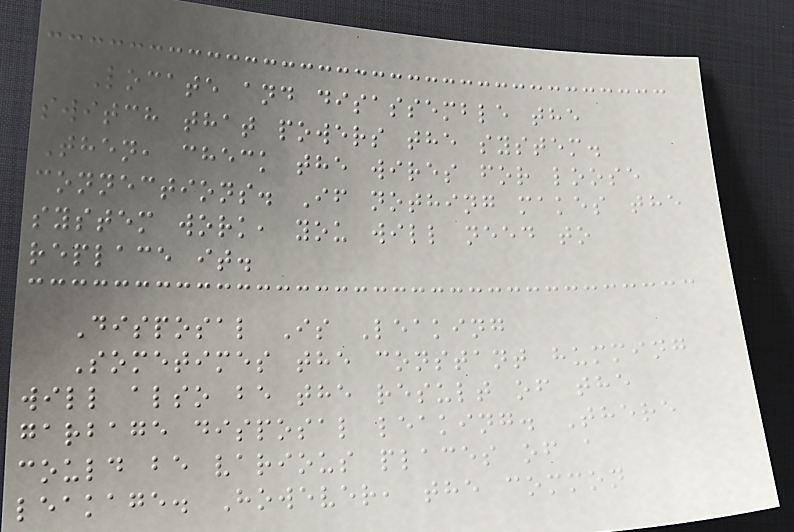Locate and disassemble the
switch that powers the system.
Then, check the wires for loose
connections. If nothing makes the
system work, you will need to
replace it.
Disposal Is Leaking
Sometimes the constant humming
will also be the result of the
garbage disposal leaking. There
could be various places of a
leakage. However, the common
